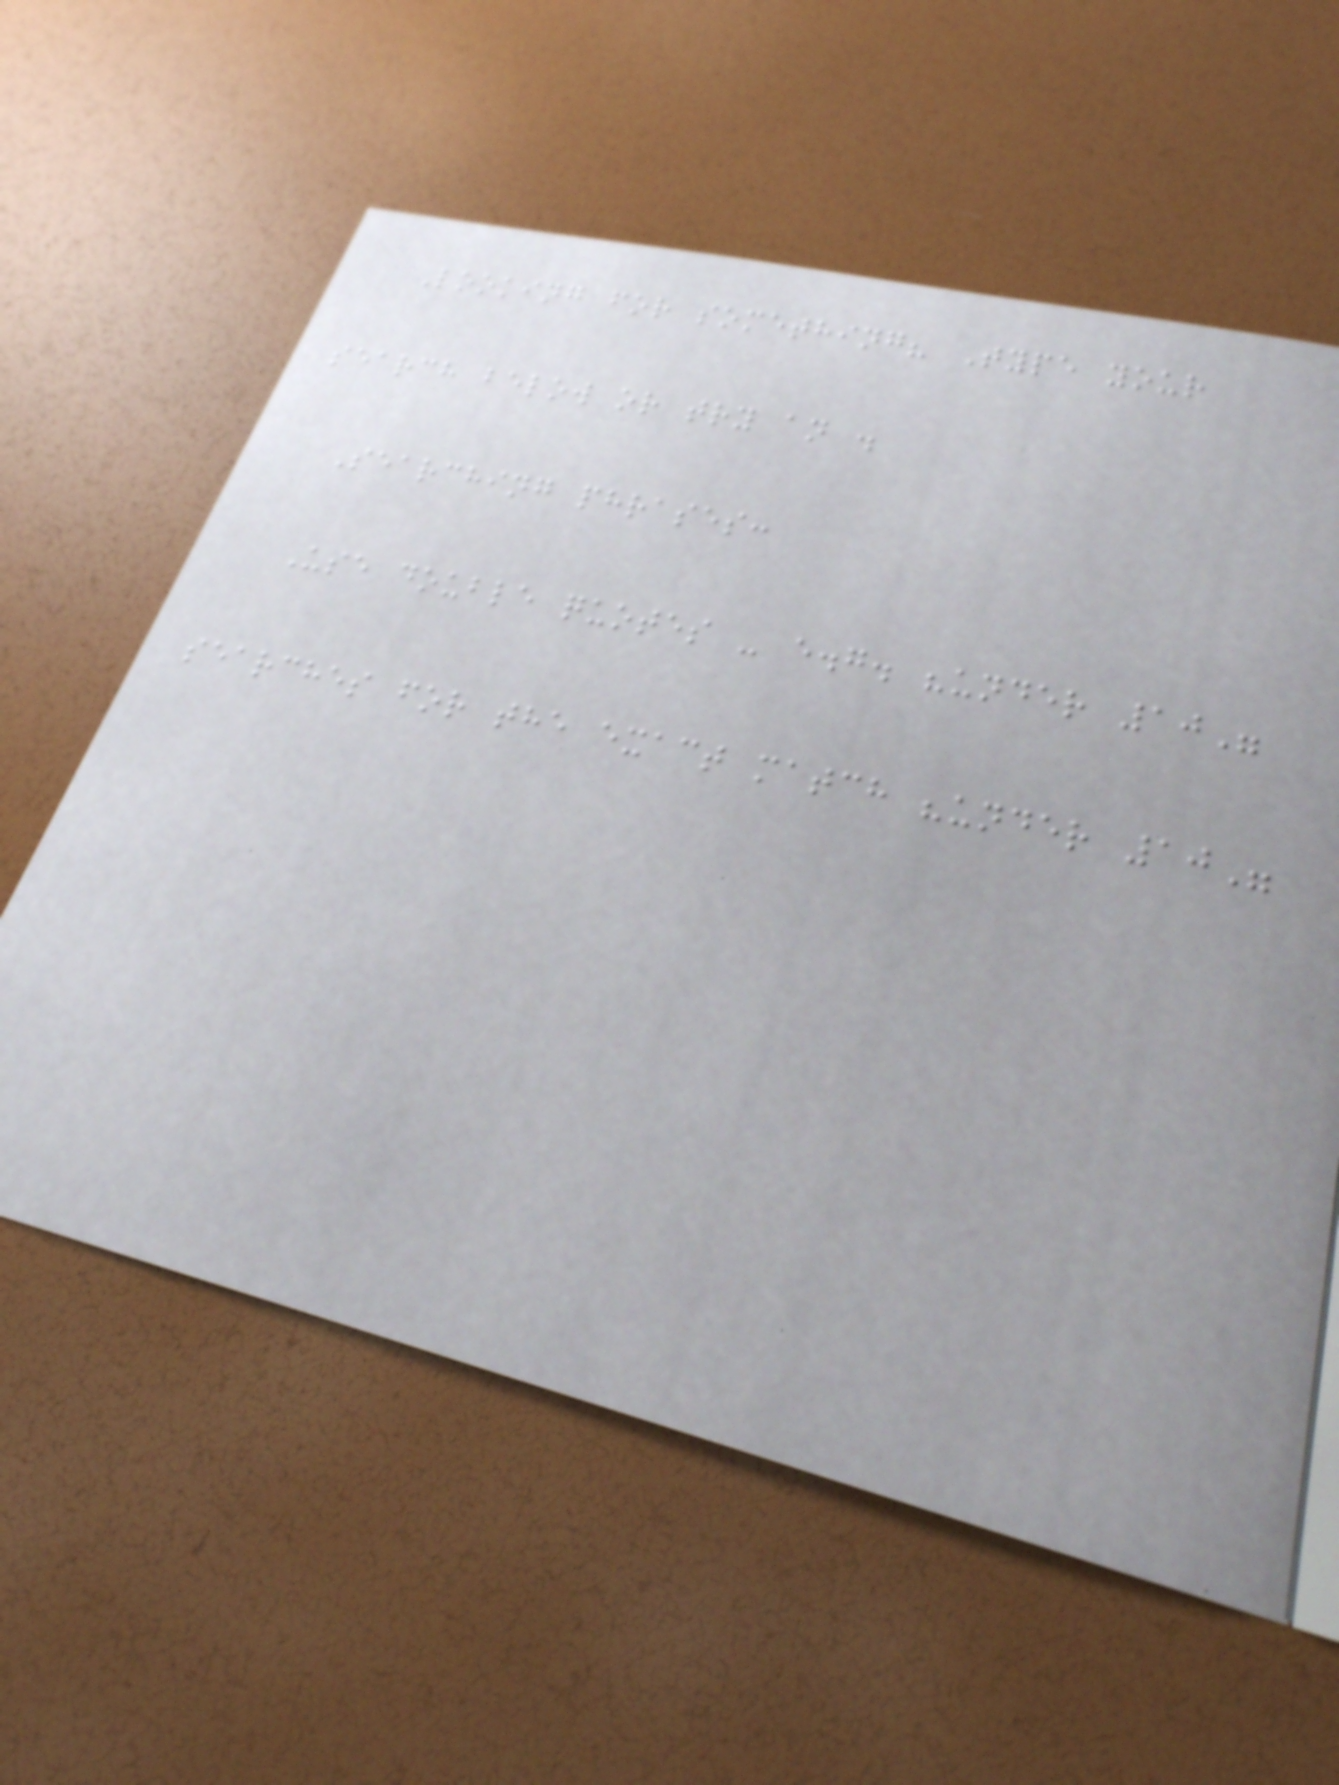Looking for something? Type your
search below or try an .
Searching phrases:
Use double quotes - e.g. "under 10"
searches for the exact match "under 10"
